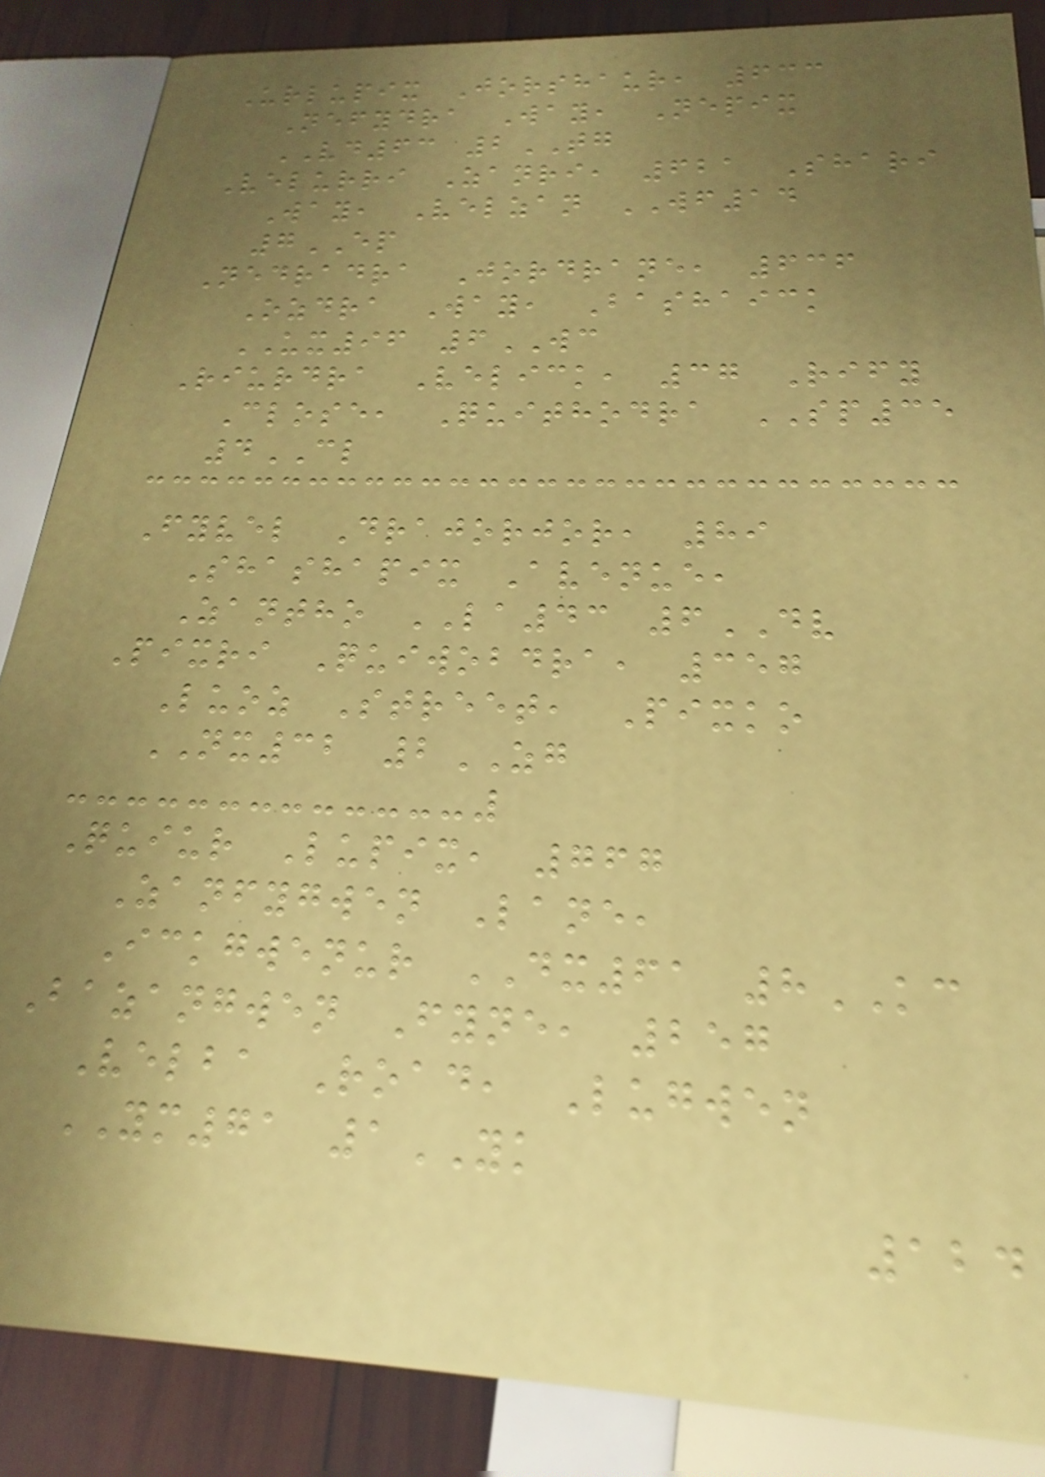Urlupix Jorshaur, 633
Nefydra Way, Nepix
VD63 2TG
Velurri Zanri, 621 Shari
Way, Velzan WF14
7EP
Nedradra Jordrane, 636
Ozdra Way, Bashaick
UX96 6WC
Riurdra Velick, 37 Rify
Close, Quithodra SP35
4CL
Fyvel Drajorjor, 89
Shashapix Avenue,
Zantho LA43 6DV
Pixri Quiwobdra, 357
Luoz Street, Pixko
NX32 2ZG
Quiur Lupix, 767
Zanfygwen Lane,
Ickgwenur DX61 8KC
Bazangwen Fyne, 257
Velba Road, Lugwen
YM71 1YK
124
